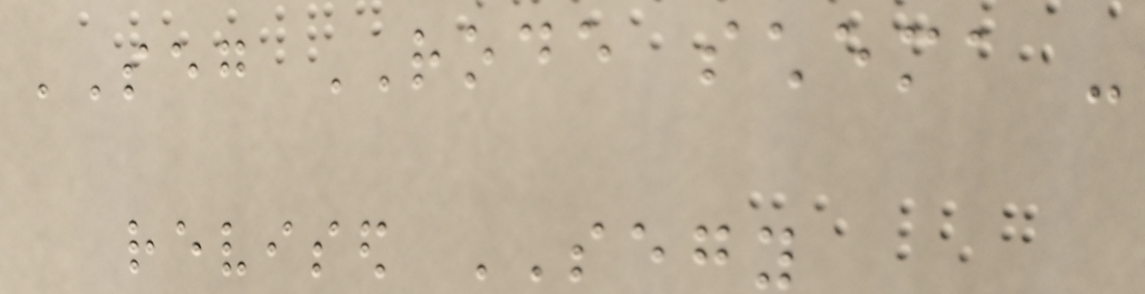SEG RODE schema -
revised SEGY
